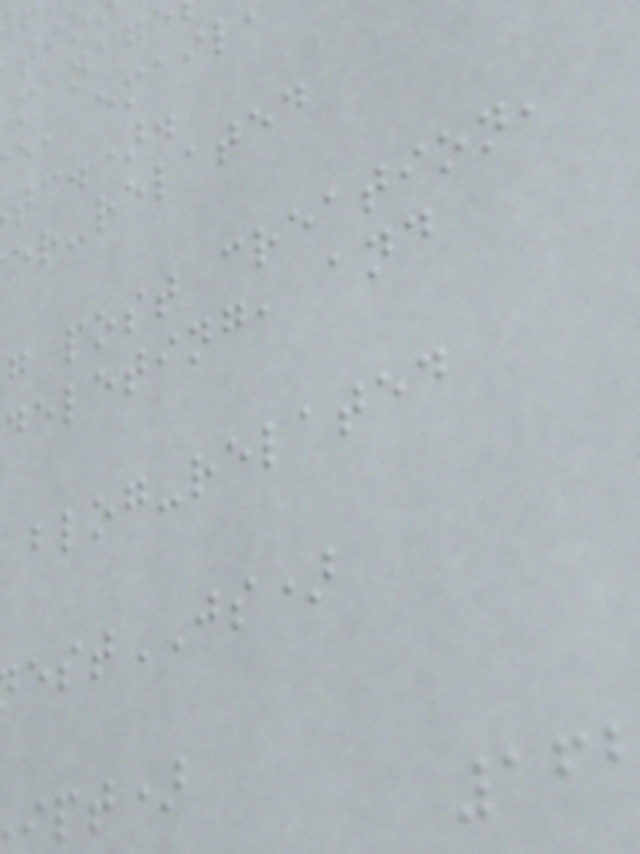e, email
tc.).
er-related
g post creation,
deleting, and
blog-related
estJS)
ipt)
